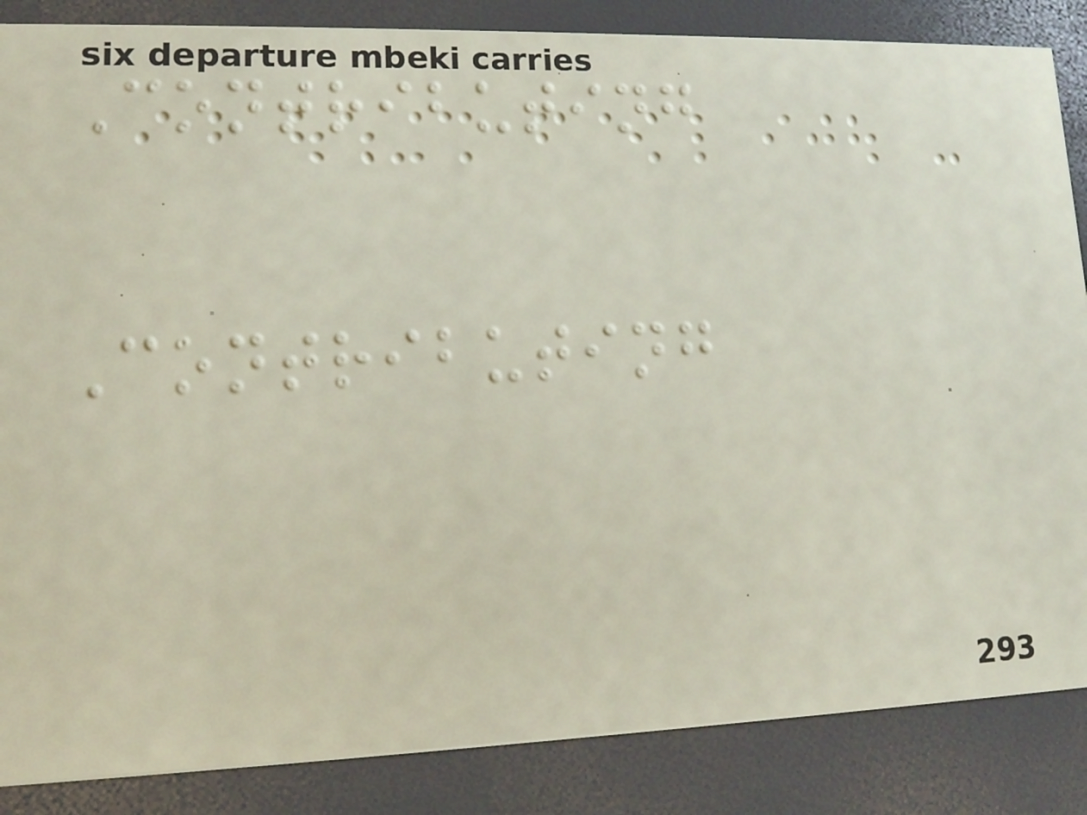Contributing
Contributing
